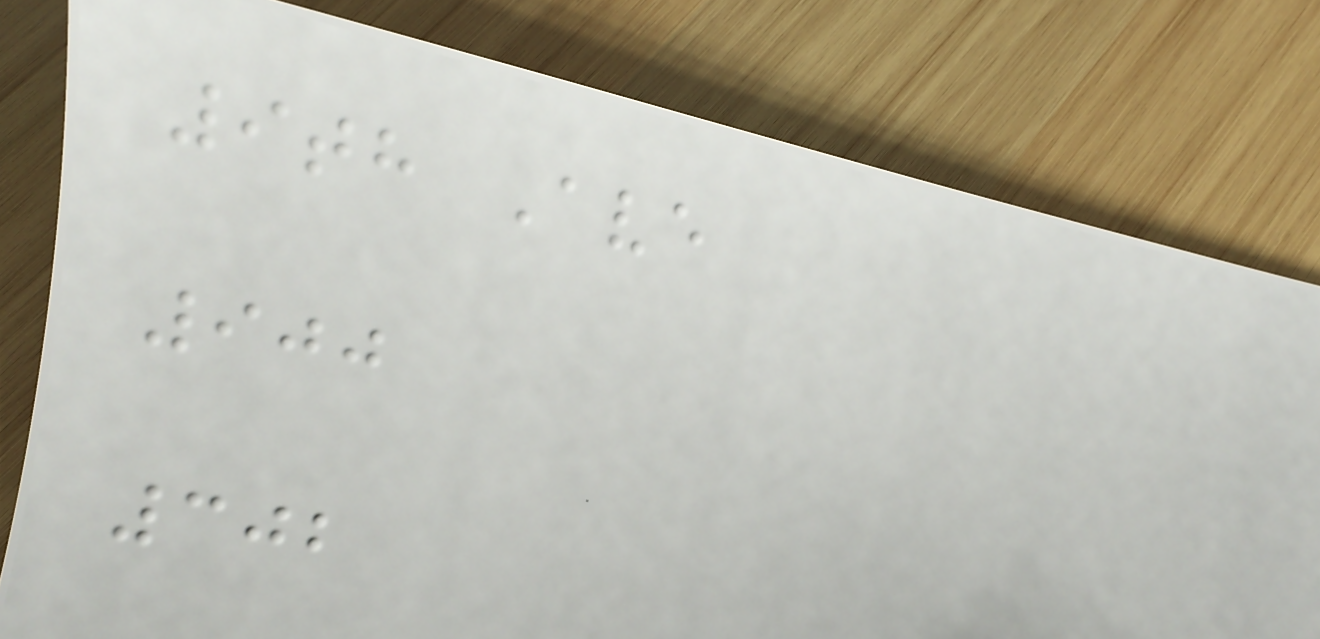9th Ave
900
302
